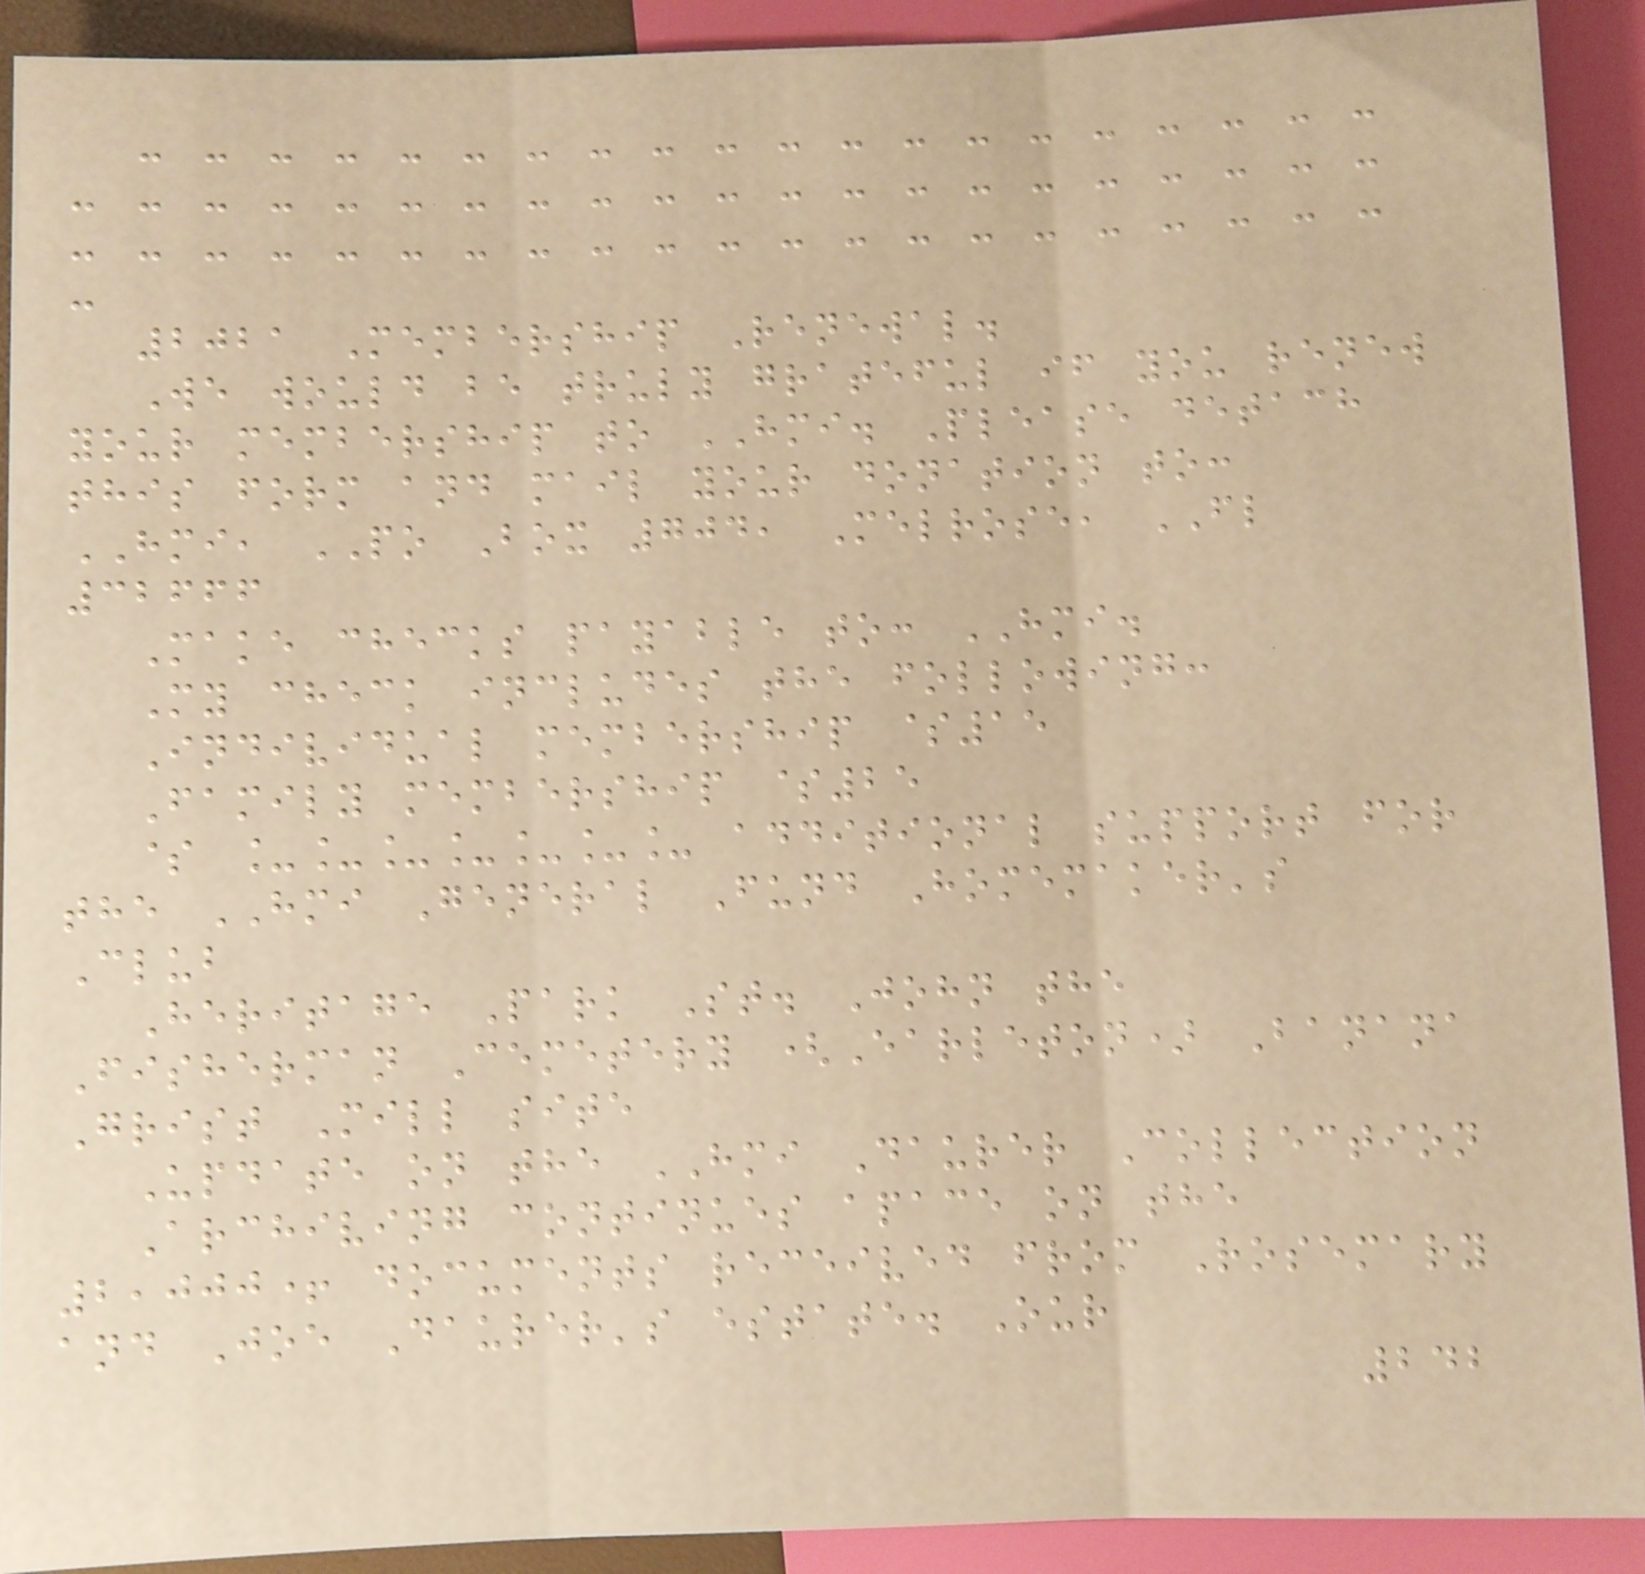- - - - - - - - - - - - - - - - - - - -
- - - - - - - - - - - - - - - - - - - - -
- - - - - - - - - - - - - - - - - - - - -
-
2021 Membership Renewal.
We would be truly grateful if you renew
your membership to HMI. Please detach
this form and mail your donation to:
HMI, PO Box 704, Melrose, FL
32666
Make checks payable to: HMI.
My check includes the following:
Individual membership $15
Family membership $25
$ _______ additional support for
the HMI General Fund Homemaker's
Club
Heritage Park St. John the
Fisherman Cemetery (Earleton) Banana
Grist Mill site
Update on the HMI Daurer Collection
Archiving continues apace on the
2,000+ documents received from Rosemary
and Joe Daurer's estate. Our
242
